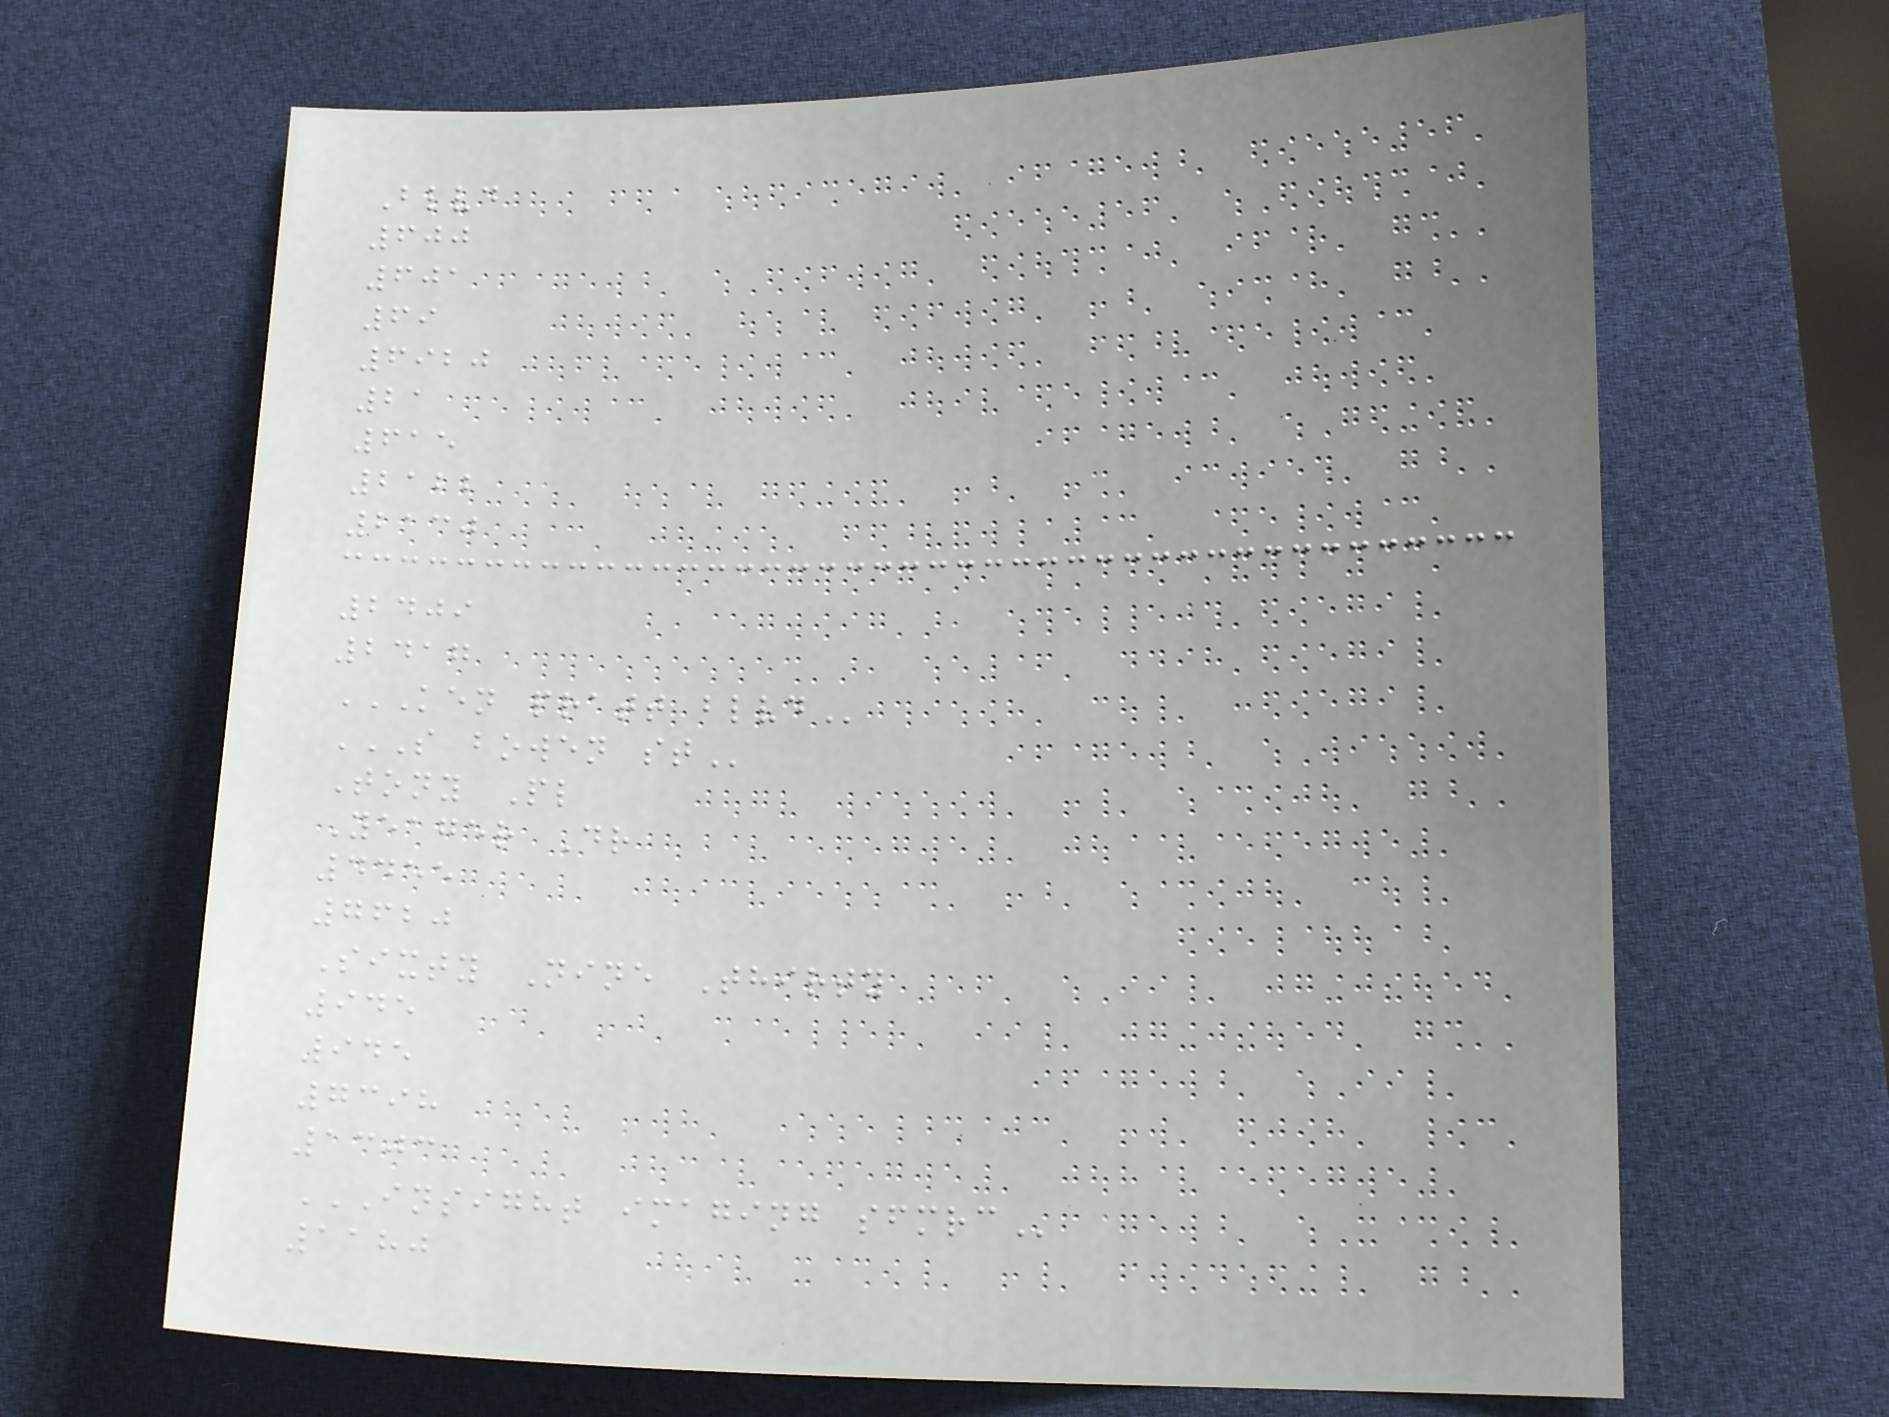Blvd
600
601
69
6920
21
615
2122
2130
2409
2417
KEN PRATT BLVD
S BOWEN ST
Tony Pl
Yeager Dr
4455
7620
Sixty Nine Thirty
945
945
7398
1303
INSIGHT IMAGING SFMRC
1180
